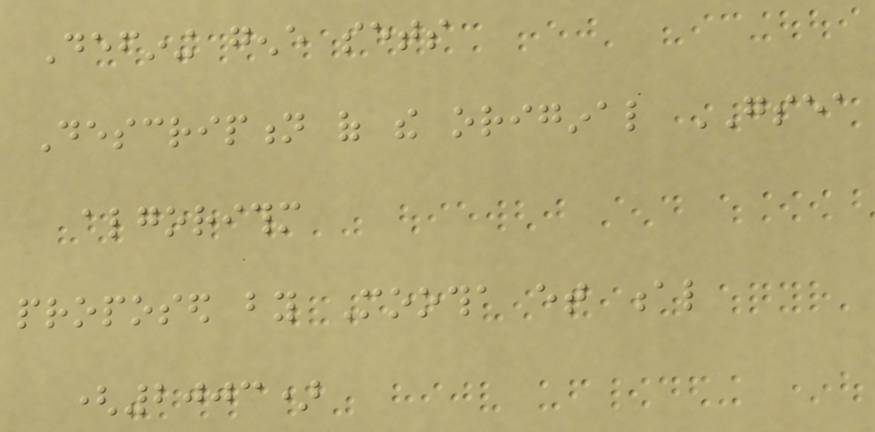Defining gene sets
Description of the original GSEA
algorithm
proposed by Mootha et al
(2003)
